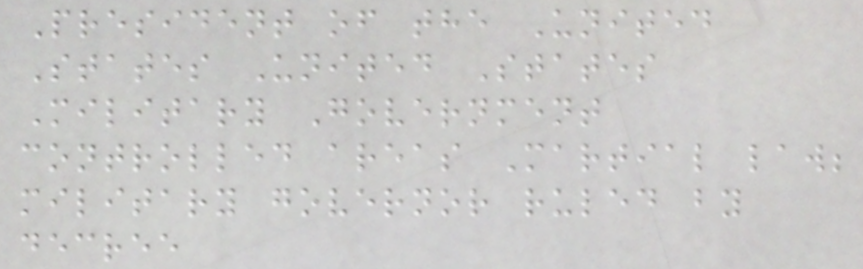President of the United
States United States
Military Government
controlled areas Martial law;
military governor ruled by
decree
